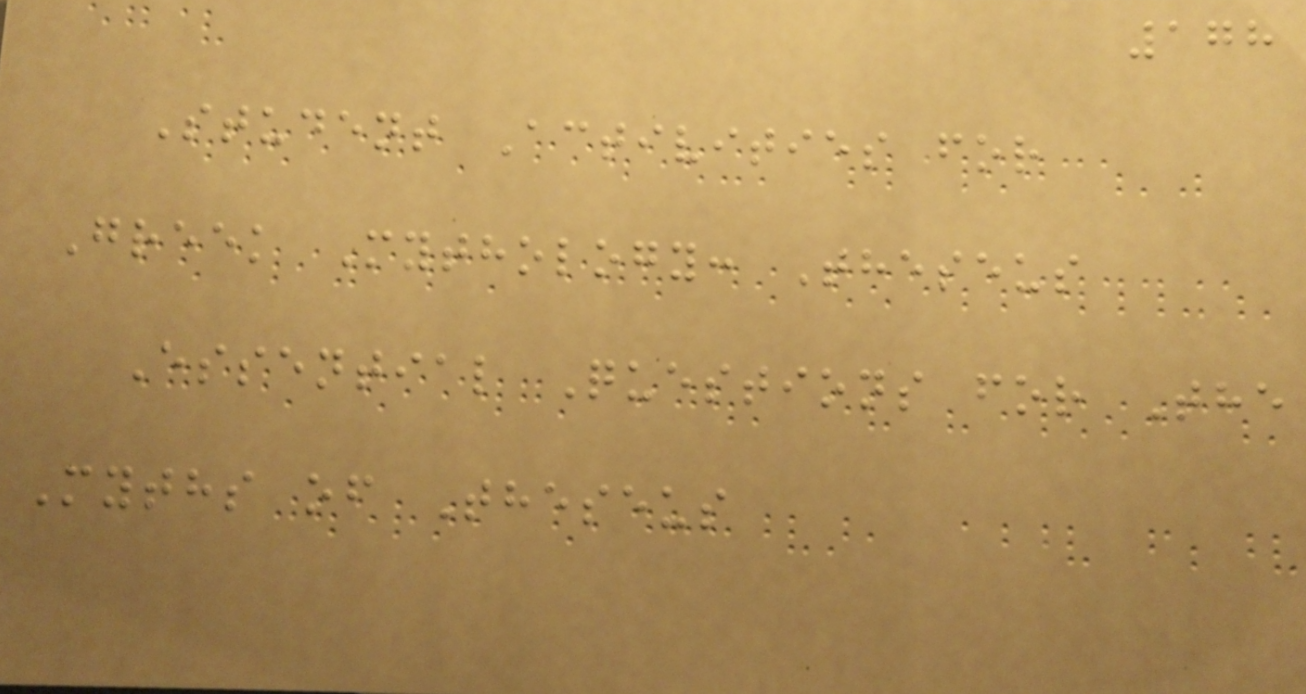178
Student Activities for
Greek Mythology: Theseus
Essential Questions for The
Myths of Theseus
